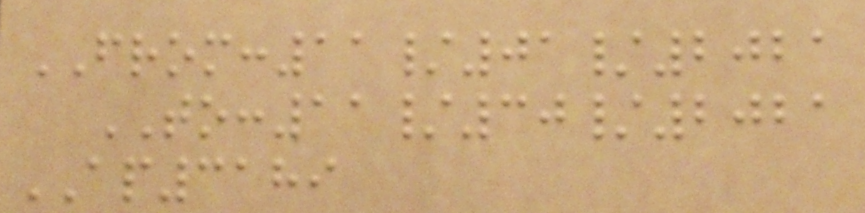FROM:11/01/2021
TO:11/30/2021
AP3189
